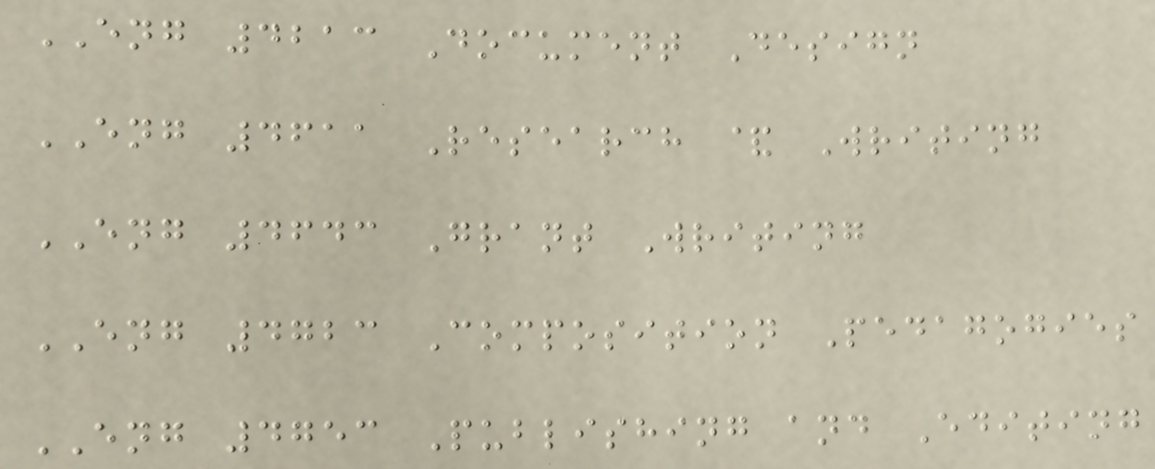ENG 4213 Document Design
ENG 4611 Research & Writing
ENG 4643 Grant Writing
ENG 4723 Composition Pedagogies
ENG 4753 Publishing and Editing
